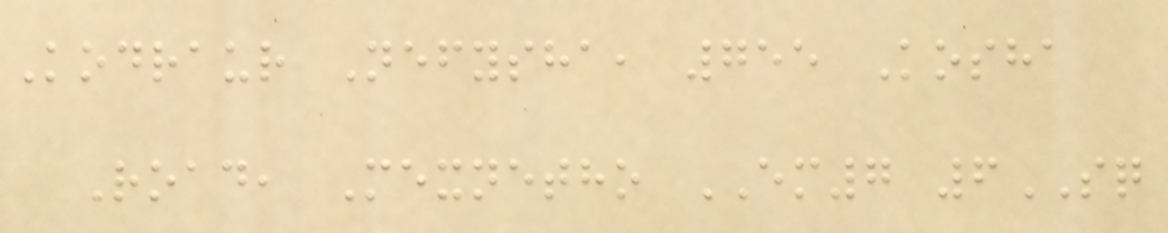Kodraur Nefysha, 755 Kosha
Road, Mexnetho EM7 6SQ
